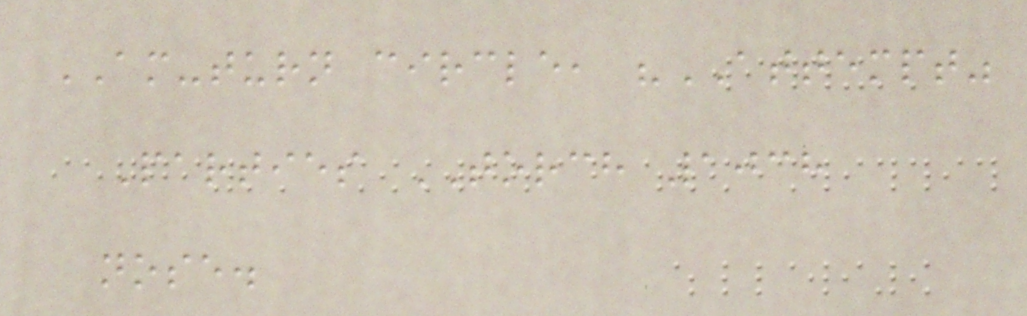AM-turn circle, "ATTEMPT"
Parties TORCH 1038
nose.
